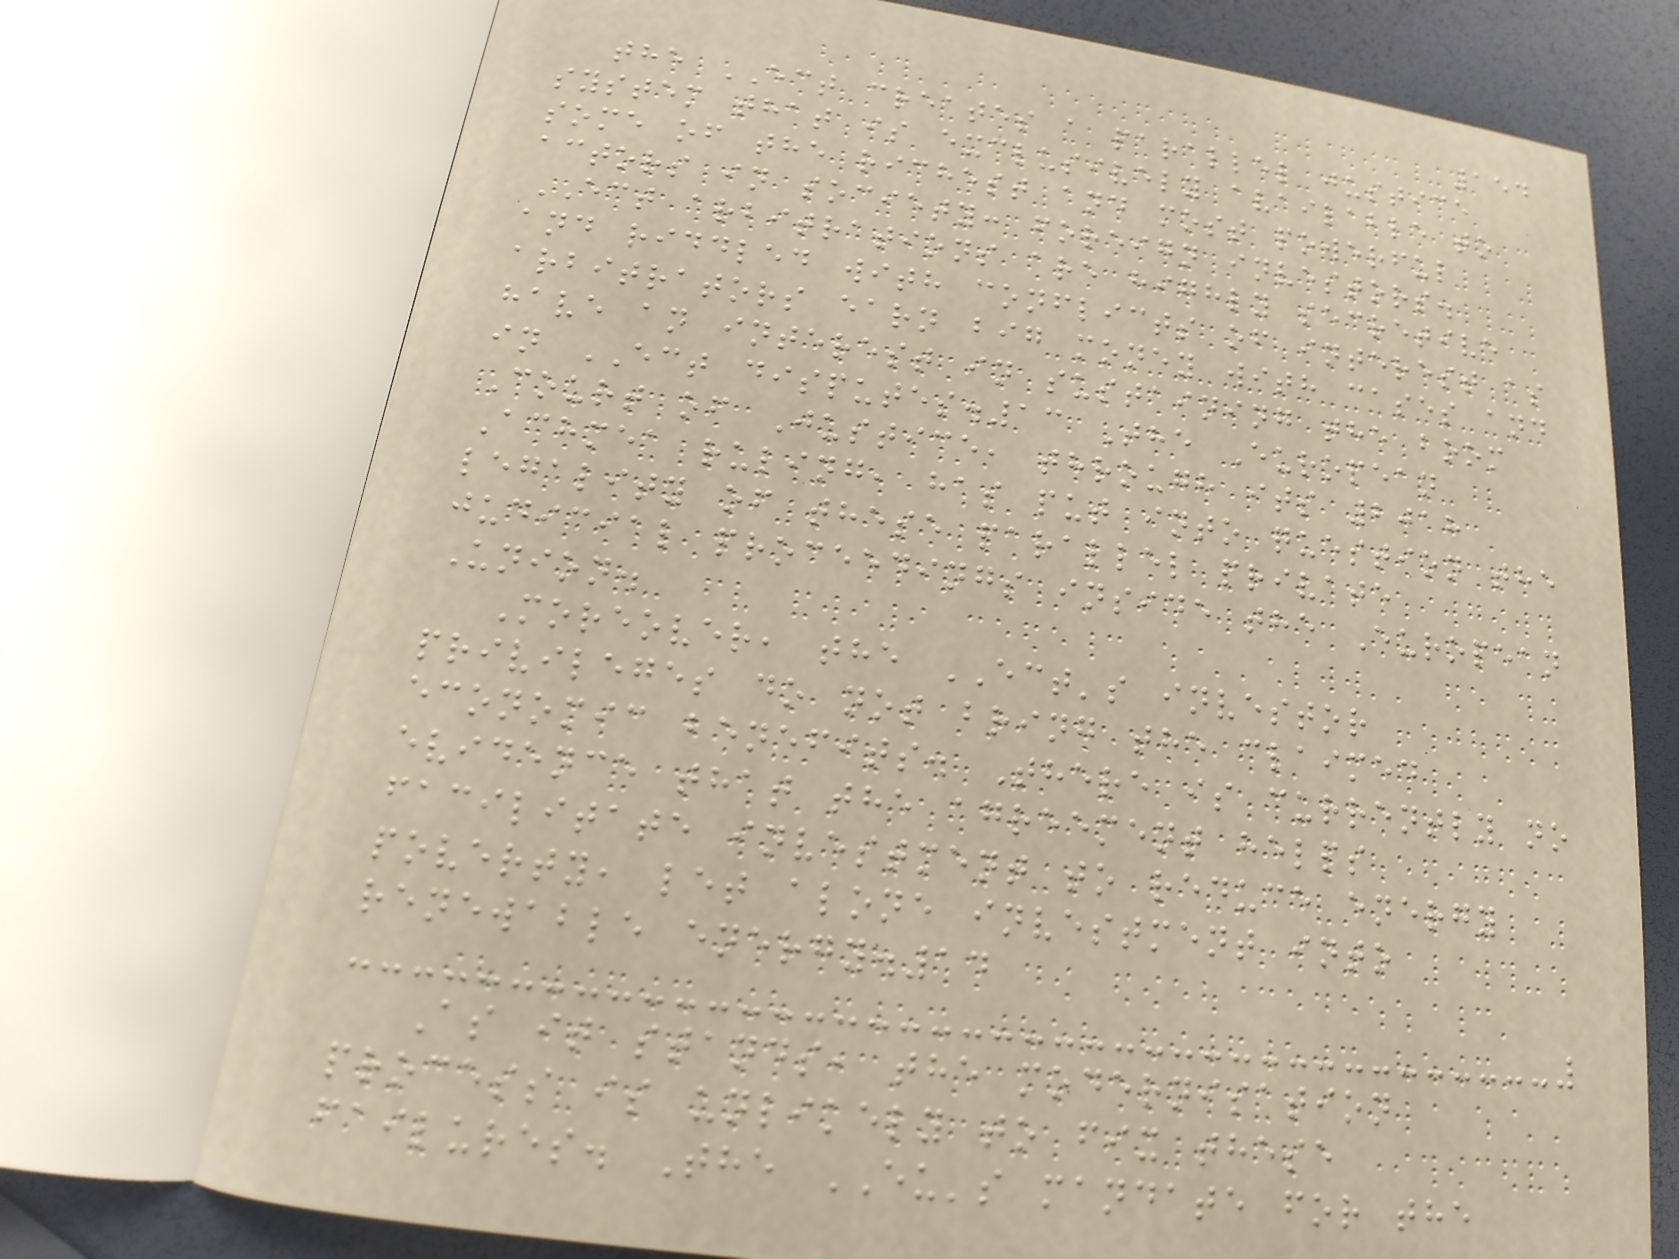154
the ECT creates a parallel justice
system that is exclusively available to
some of the richest and most powerful
actors in society: foreign investors.
ECT arbitrations are highly secretive
and riddled with conflicts of interest as
arbitrators earn big money with cases and
have an interest in sustaining the boom
in ECT disputes.13 The European
Court of Justice, through its 2018
Achmea ruling, has put into question the
legality of these parallel private
judicial proceedings inside the European
Union.
Moreover, the ECT's investor
privileges do not bring the claimed
economic benefits. There is currently no
evidence that the agreement helps
facilitate investment to reduce energy
poverty, let alone investment into
renewable energy.14
As it stands, the modernisation
process is unlikely to fix these
failures. The EU's mandate for the
